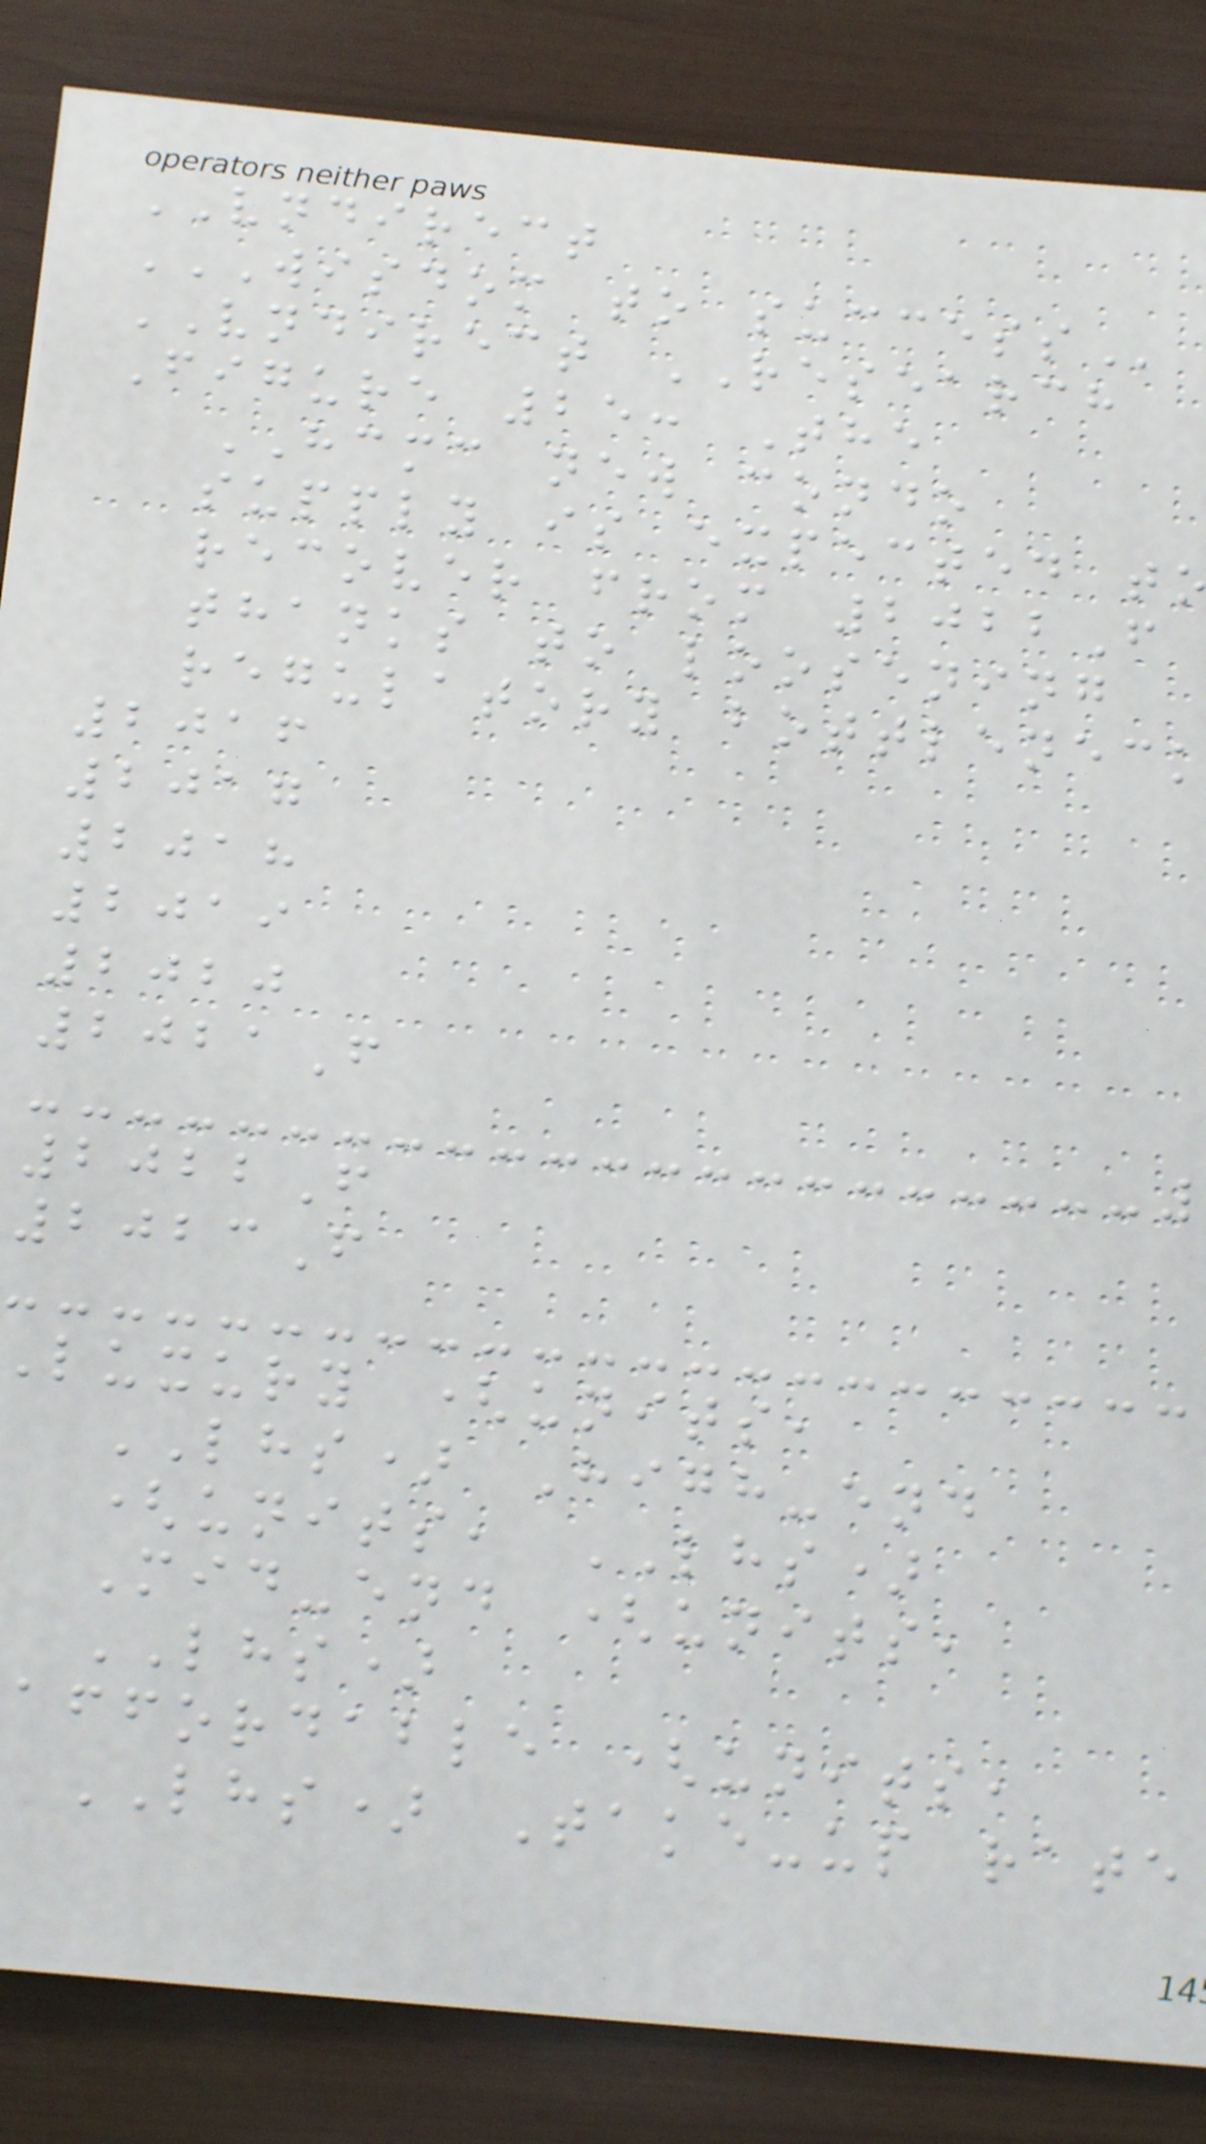VNDIRECT
WISDOM TO SUCCESS
VNDIRECT RESEARCH
Figure 25: The
HCMC new condo
supply is expected t
recover from 2022F
thanks to loosening
regulatory bottleneck
2016
2017
2018
2019
2020
2021F
2022F
2023F
luxury (units,
LHS) High-end
(units, LHS)
Mid-end (units,
LHS)
affordable (units,
LHS) Take-up rate
